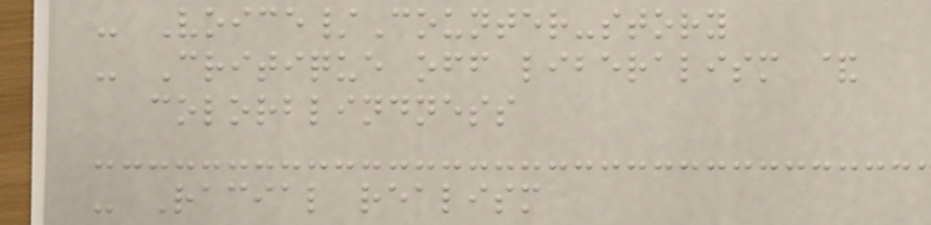- Voice/Counter-story
- Critique off liberalism &
colorblindness
- Racial realism
